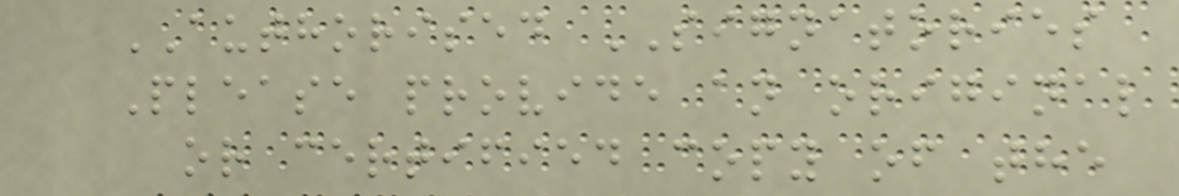AUTHORISED SIGNATORIES
Please provide an original
or certified copy of the
